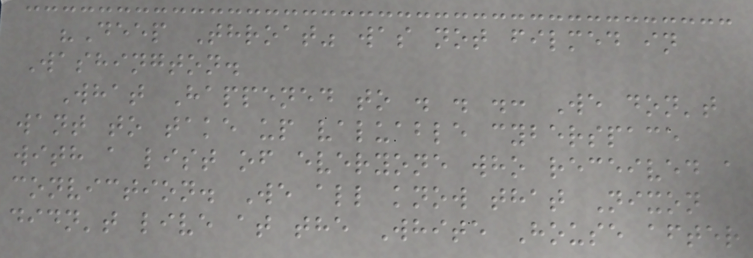"Deep Throat" was not filmed in
Washington.
What Happened to . . .: We don't
want to take up valuable cyberspace
with a list of everyone who received a
conviction. We all know that Nixon
didn't live at the White House after
